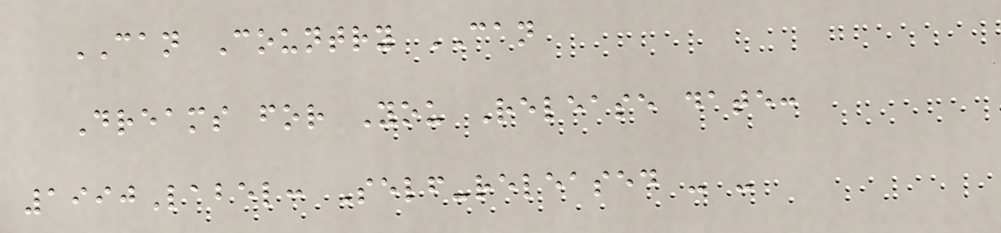CAN Country CAN
Dreams for You Release date:
1990Label: Self-released - -
